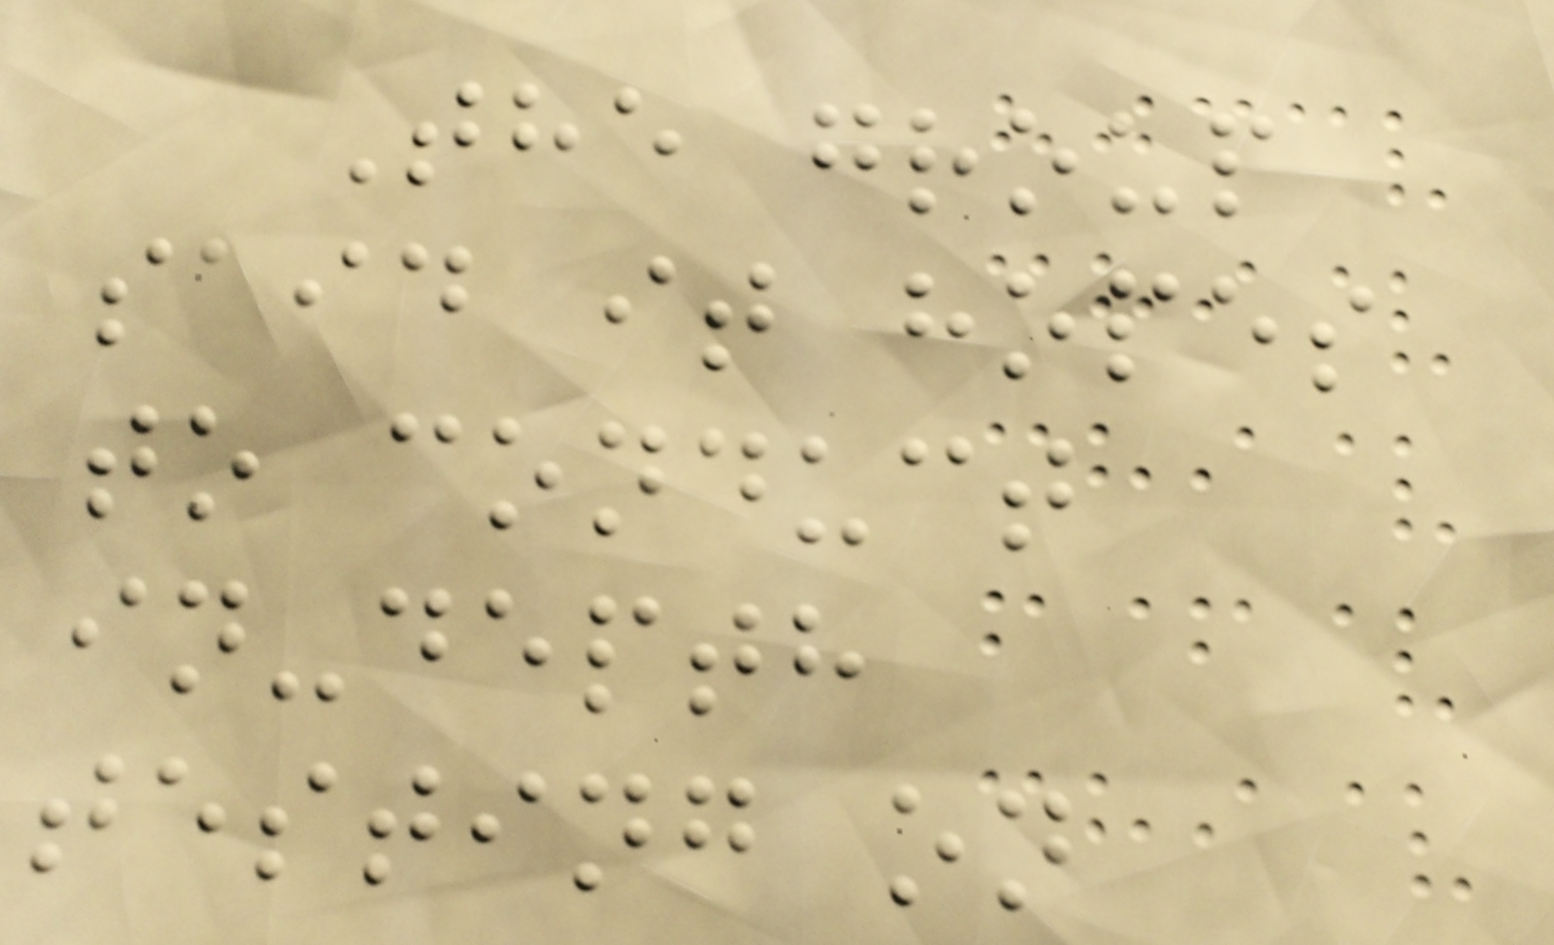The group
said it hopes
to conduct
in-depth
testing on
